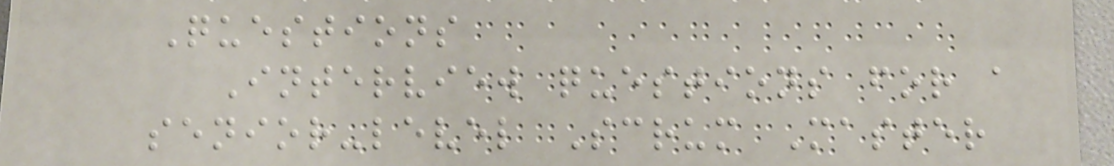Questions
Interview questions for a
senior-level Scrum Master
